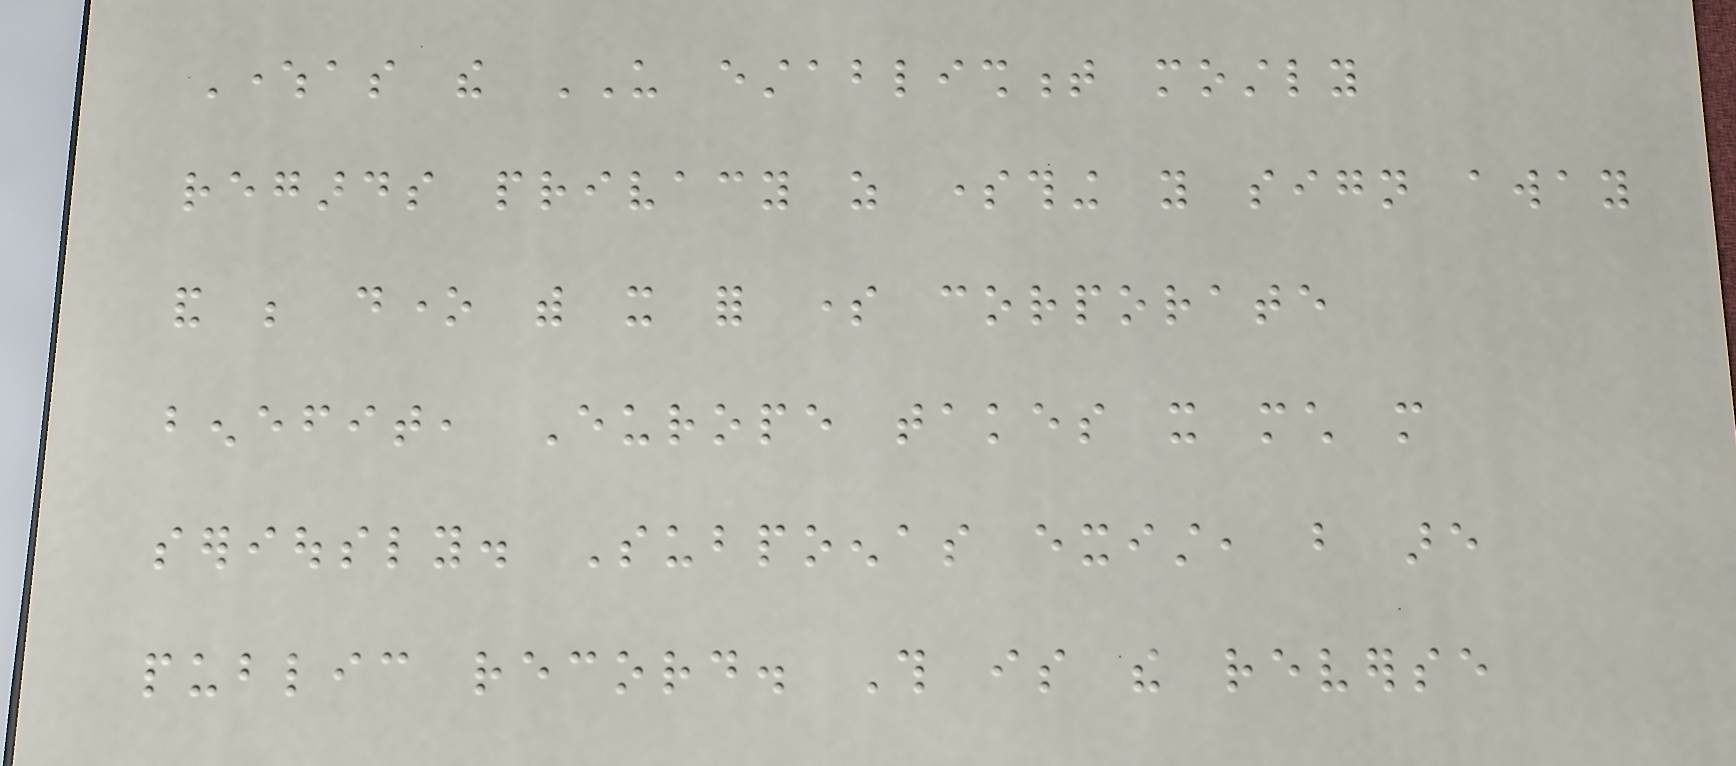Whereas the US establishment mostly
regards privacy as something you sign away
and be done with it for some corporate
benefit, Europe takes it much more
seriously. Subpoenas exist, but are
public record. This is the reverse
